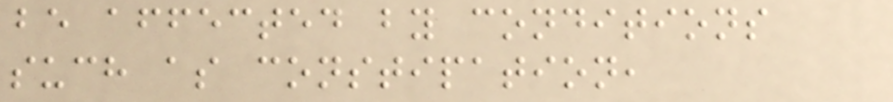be affected by conditions
such as constipation,
